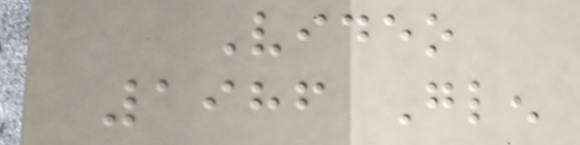Video
1986 Glen
